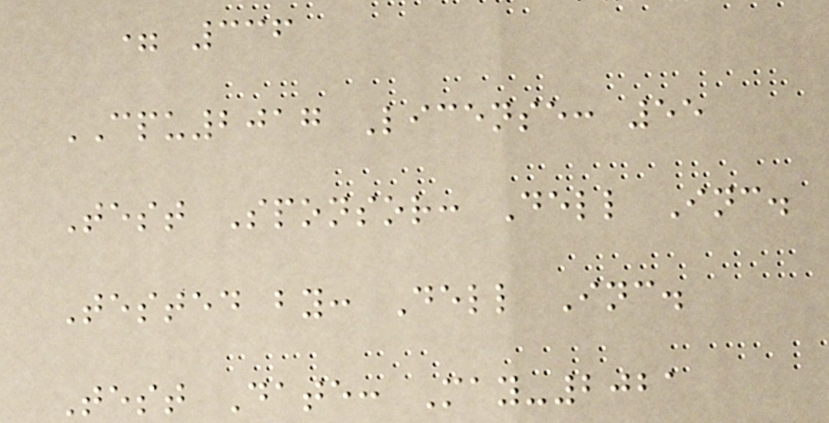= 336
CPU2017 License: 55
Test Sponsor: Dell Inc.
Tested by: Dell Inc.
Test Date: May-2021
